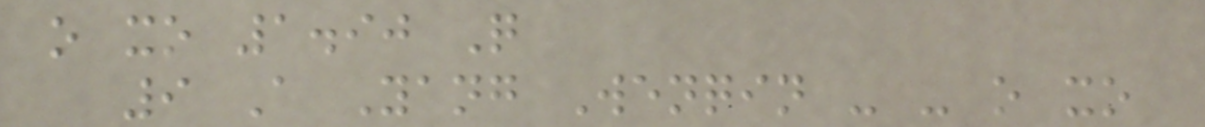o xo 1.90 Q
9 A Yang Wenqin - - o xo
